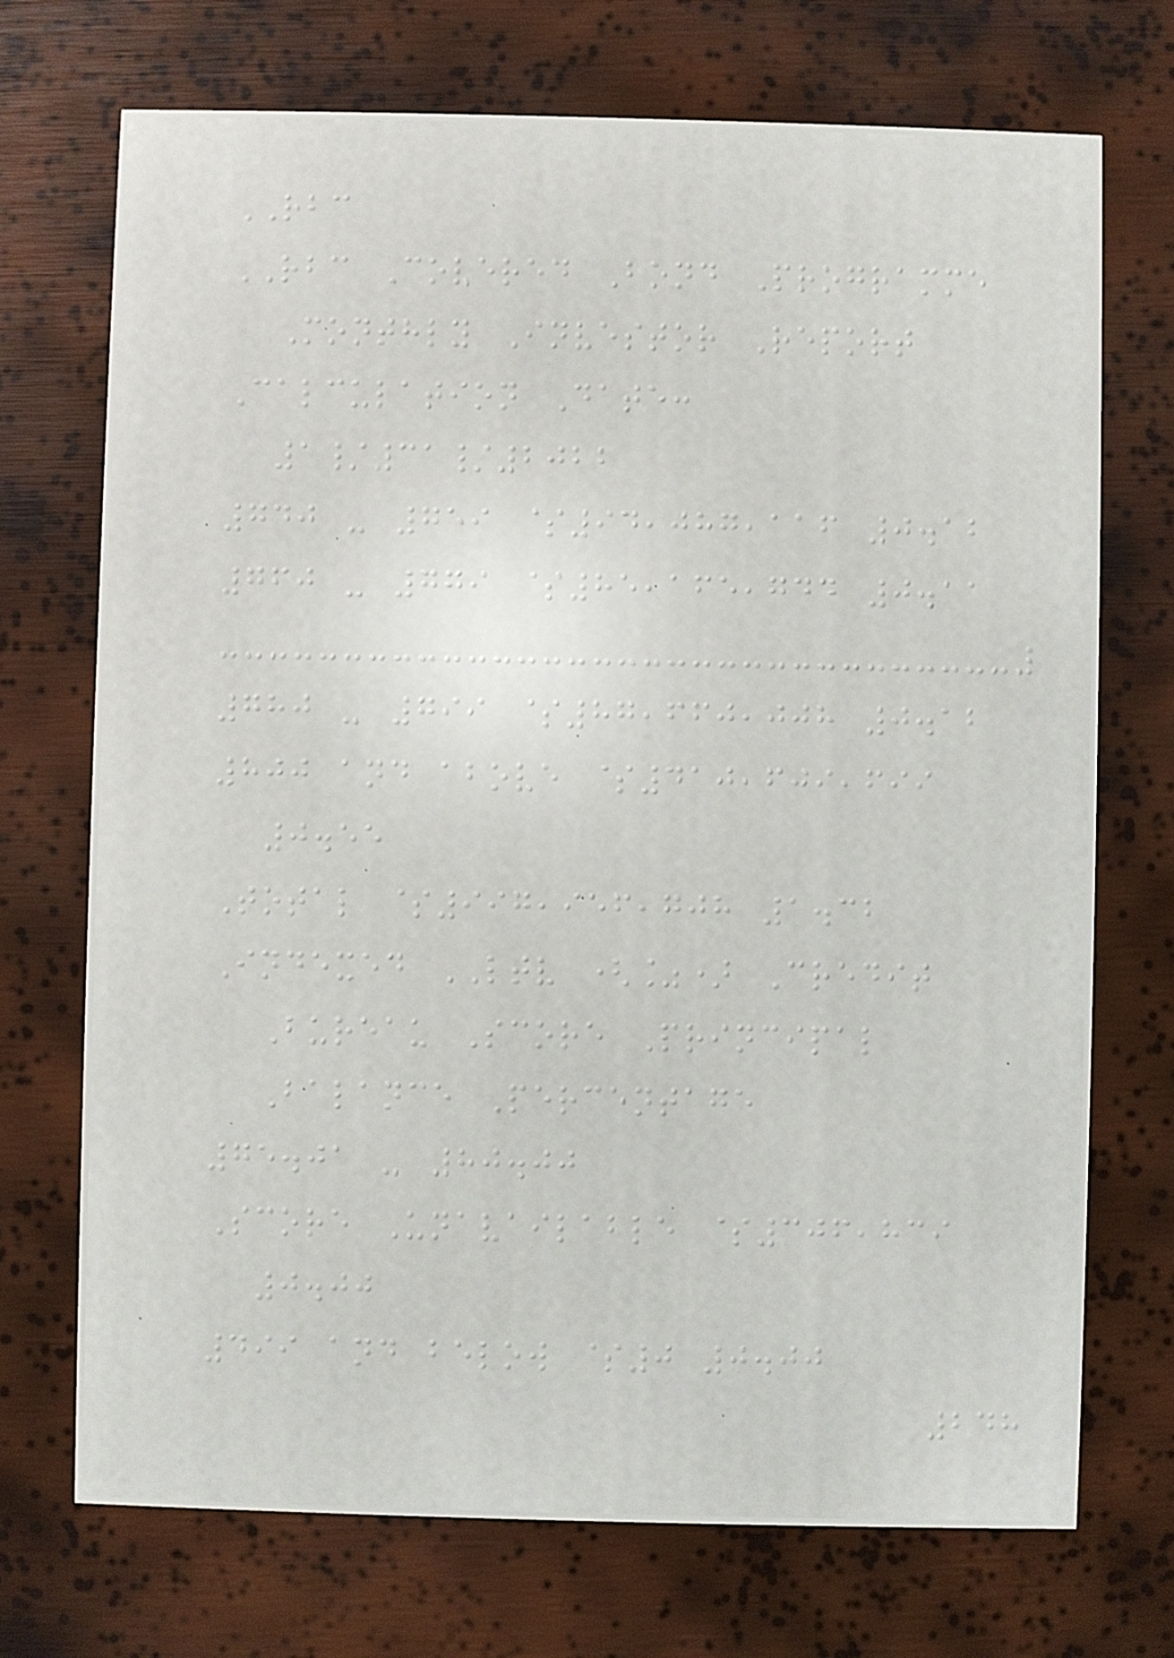RBC
RBC Covered Bond Programme
Monthly Investor Report
Calculation Date:
1/31/2022
740 - 759 $94,087,116 0.12
760 - 779 $85,165,744 0.11
780 - 799 $87,660,008 0.12
800 and above $410,609,699
0.55
Total $997,956,708 1.32
Indexed LTV (%) Credit
Bureau Score Principal
Balance Percentage
75.01 - 80.00
Score Unavailable $306,839
0.00
499 and below $0 0.00
248
